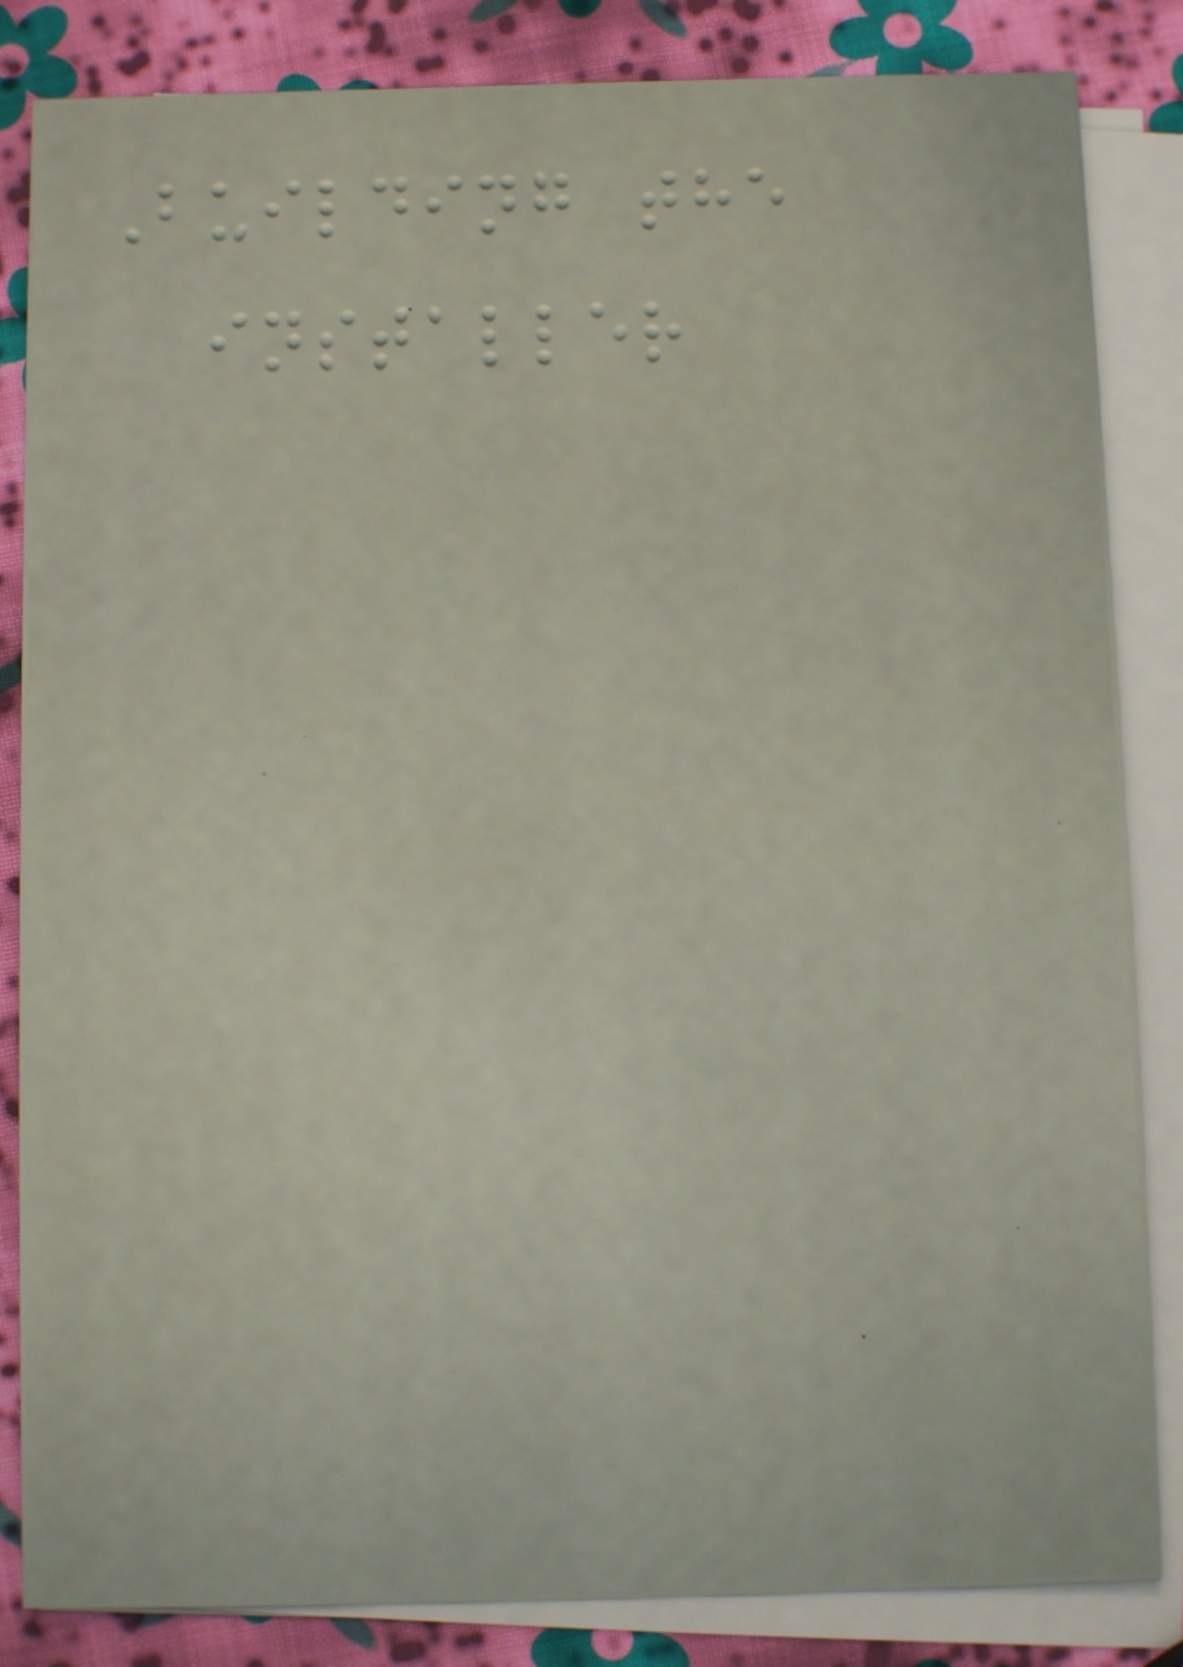Building the
installer
